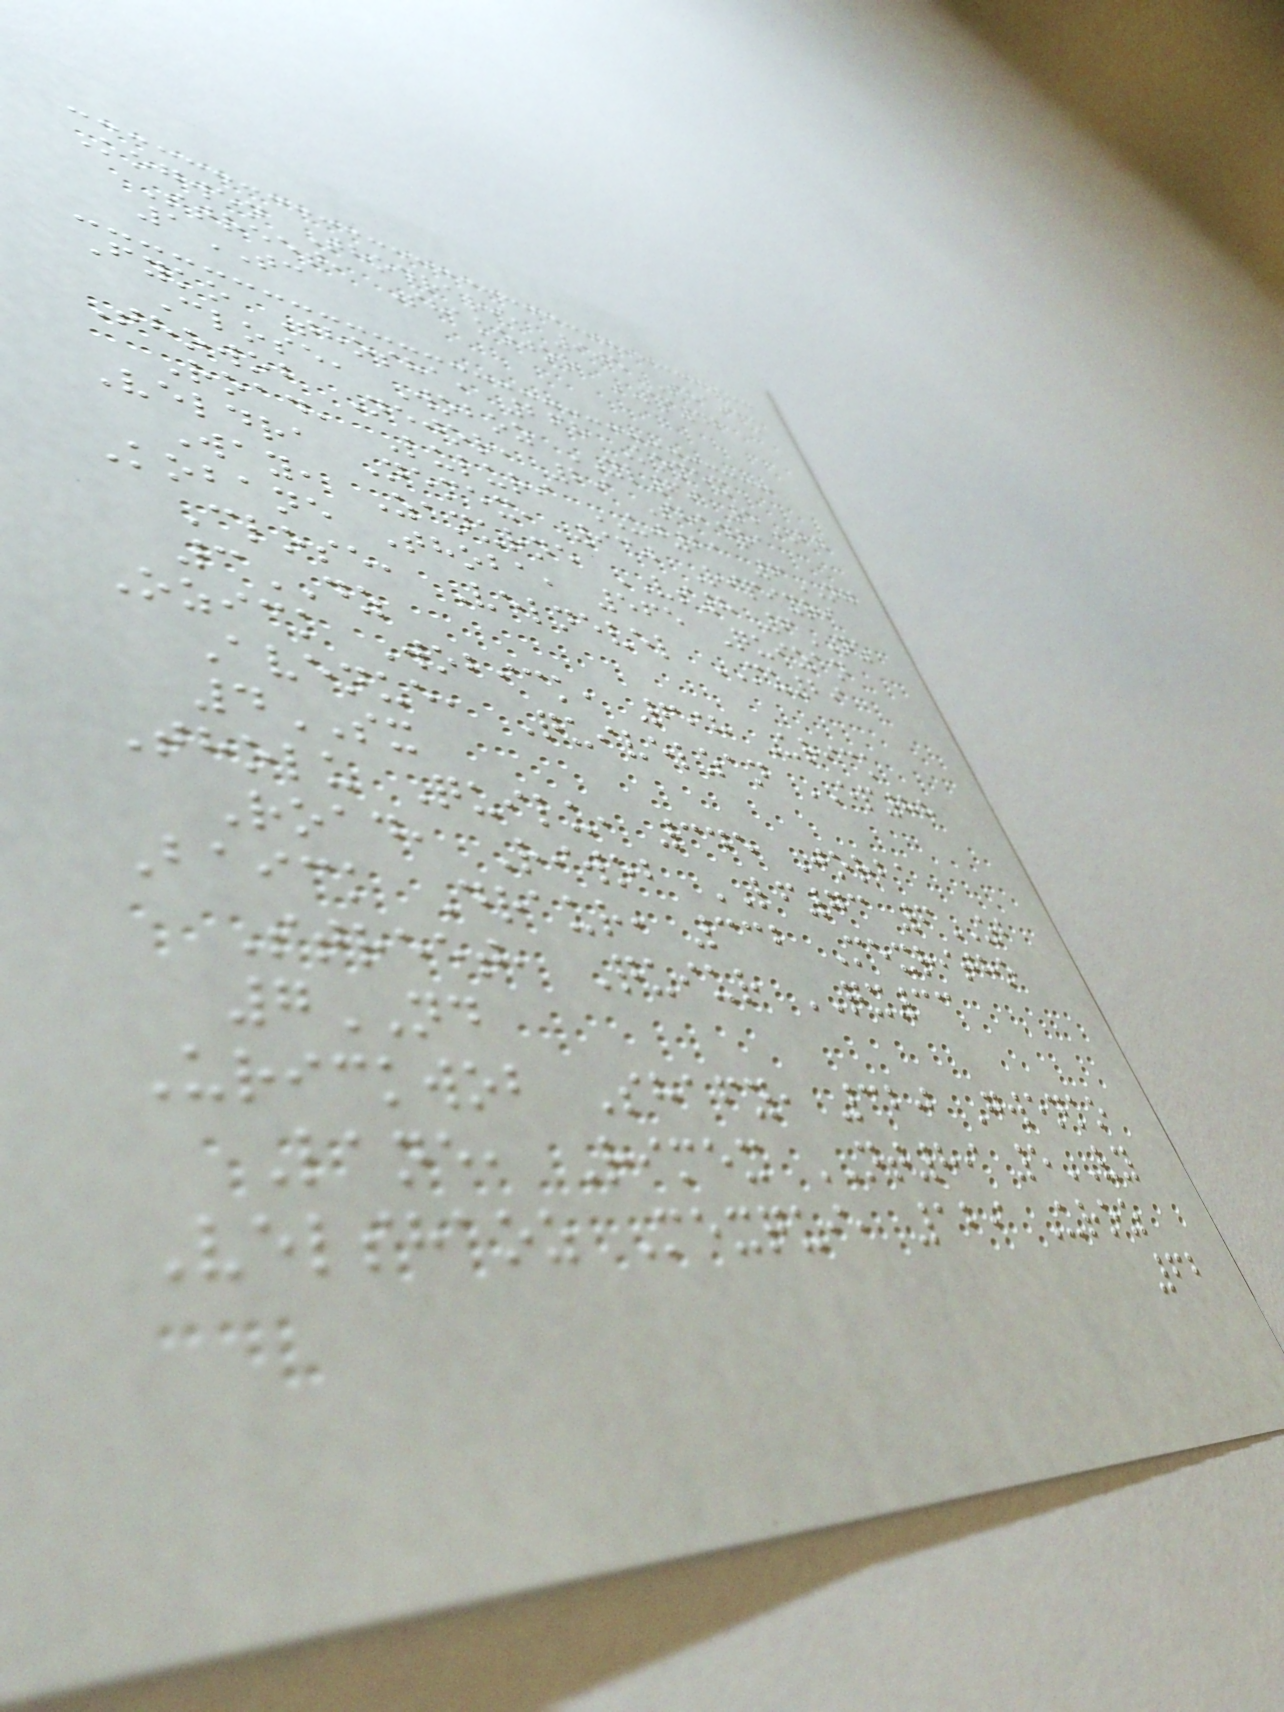Kogwen Thodrari, 905 Shaick
Street, Shakojor PP42
1TC
Fyko Thosha, 268 Komex
Close, Woboz YL69 5BG
Thowob Nejor, 29 Shadra
Road, Luluri UJ21 6NG
Veldra Nemex, 930 Ripixri
Way, Zanurne VS8 6NZ
Kobane Thoba, 565 Quizan
Close, Velnevel MU29
3DZ
Ozick Wobick, 698 Urick
Avenue, Quivelzan EP88
4SX
Tholu Quilu, 345 Jorba
Road, Riwob LF73 6ZB
Baick Draur, 332 Mexritho
Street, Quiur QX33
7ND
Urickwob Shafy, 320 Gwenko
Lane, Rimex NT89 5VY
Velshaoz Mexqui, 129 Uroz
62
